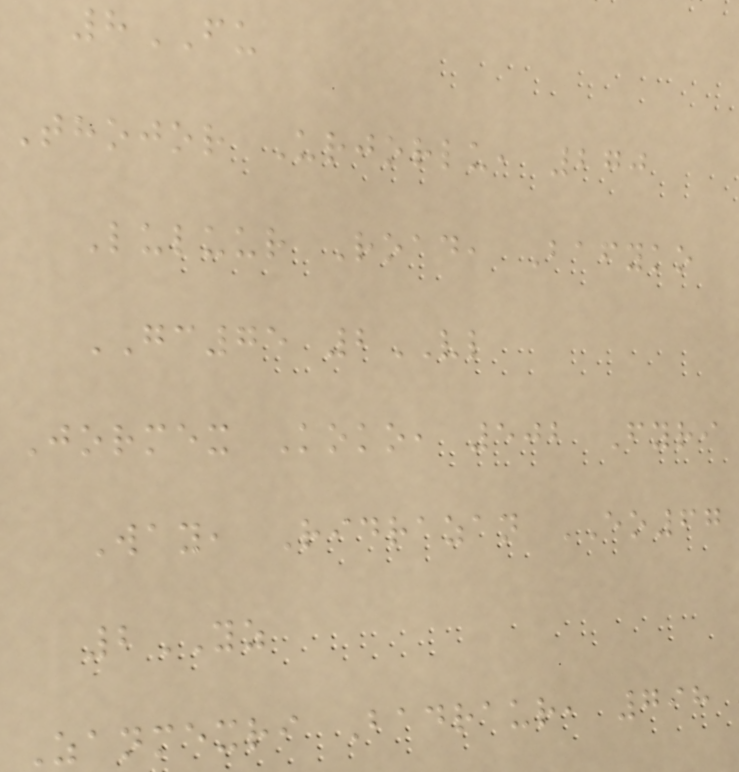8FU
Thojor Urjorlu, 270
Luluur Road, Bafyko
GC75 2VL
Jormex Koko, 502 Fyri
Way, Ridrazan EO67
2YZ
Zanmexri Badraur, 798
